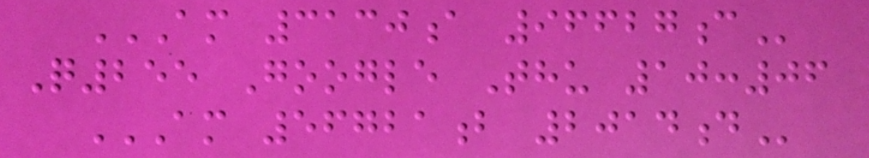AM 3130A 96627C
Q255 Google Thu 10:06
AM 56721B 2014D
